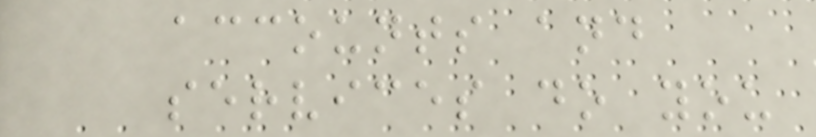accounts and
services do you
